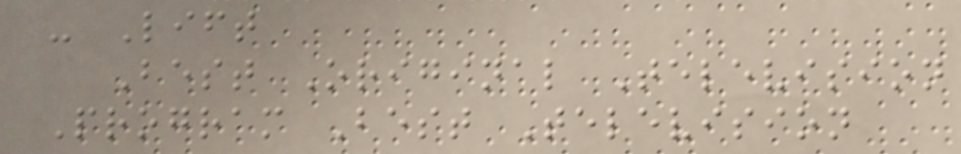- Lift
Best Original Television
Program Best Television
